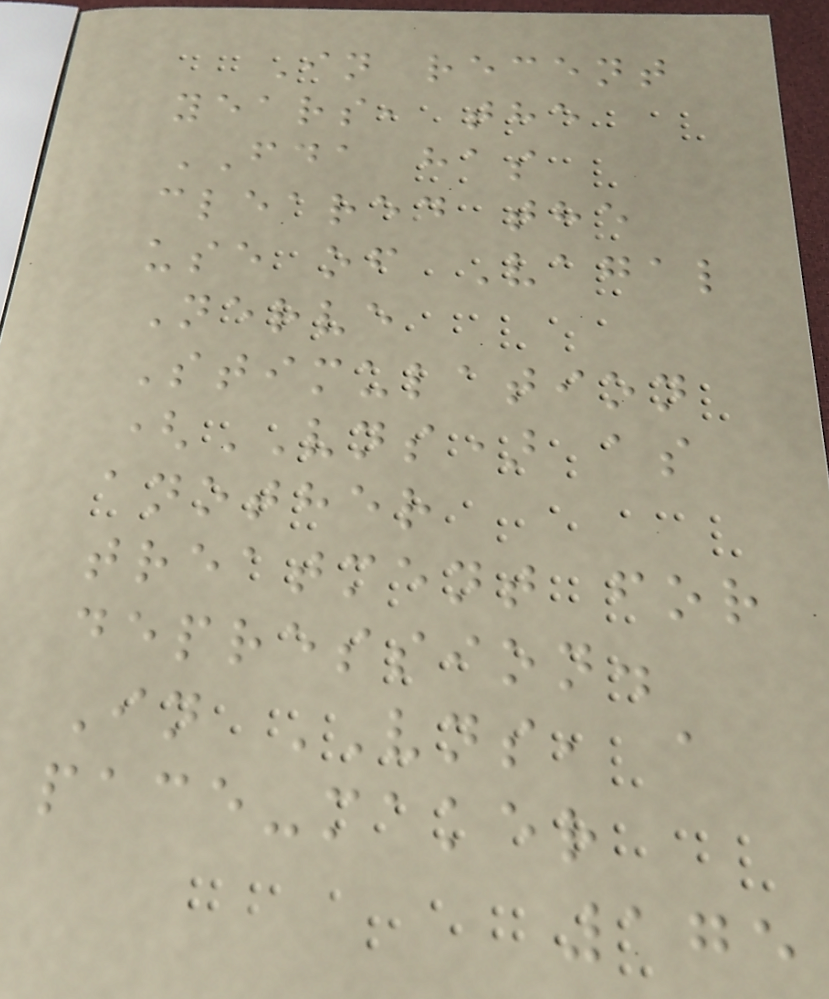In recent
years, the
FDA has
cleared the
use of Vagal
Nerve
Stimulation
(VNS) as
another
treatment for
depression.
In VNS, a
pace-maker
175
